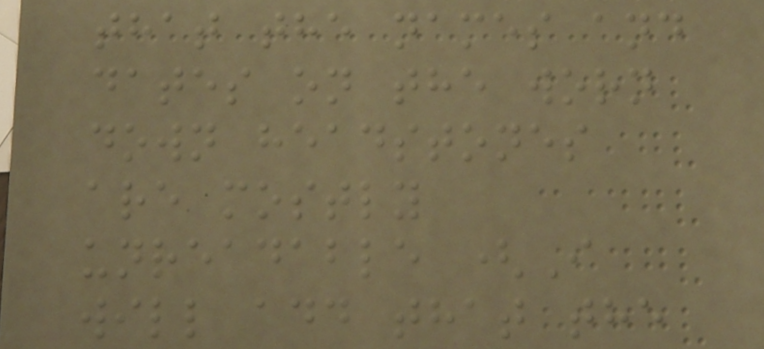that the names and
dates on the worn
down headstones
are mostly
unreadable (I
will add that the
